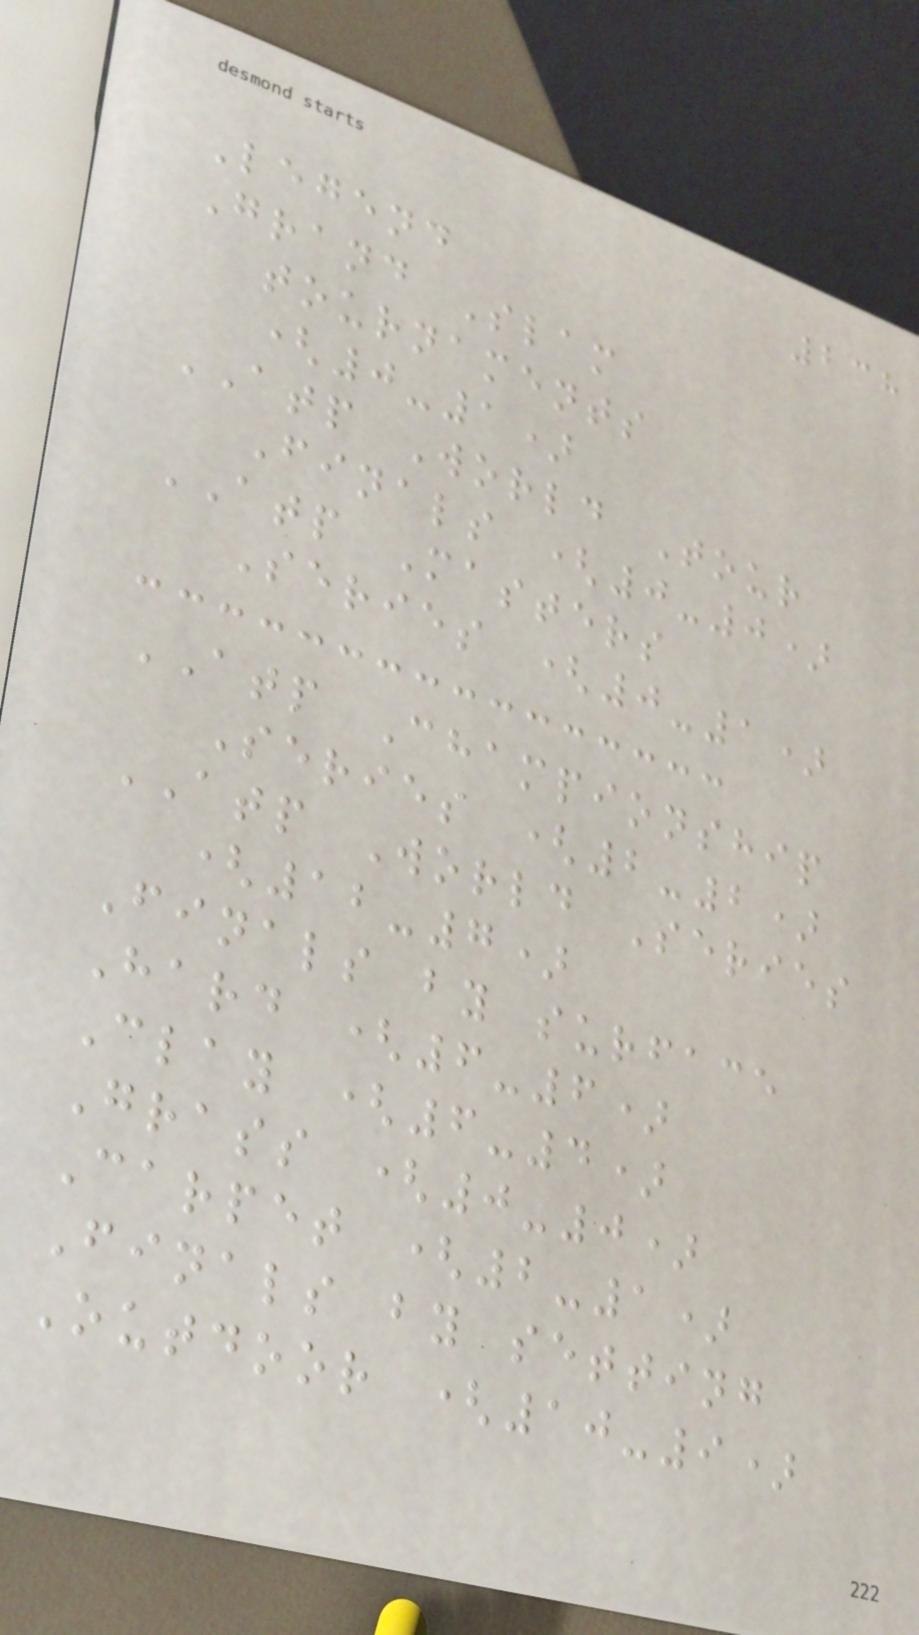238
Legend
Grand Slam
tournaments
(0-1)
ATP World Tour
Finals (0-0)
ATP Masters
Series (0-1)
ATP Championship
Series (2-2)
ATP World Series
(12-7)
Finals by surface
Hard (6-6)
Clay (6-4)
Grass (0-0)
Carpet (2-1)
Finals by setting
Outdoor (10-9)
